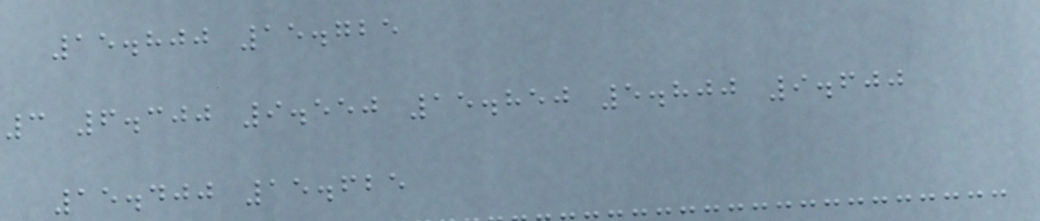15.800 15.725
3 6.300 9.550 15.850 5.800 9.600
15.400 15.625
